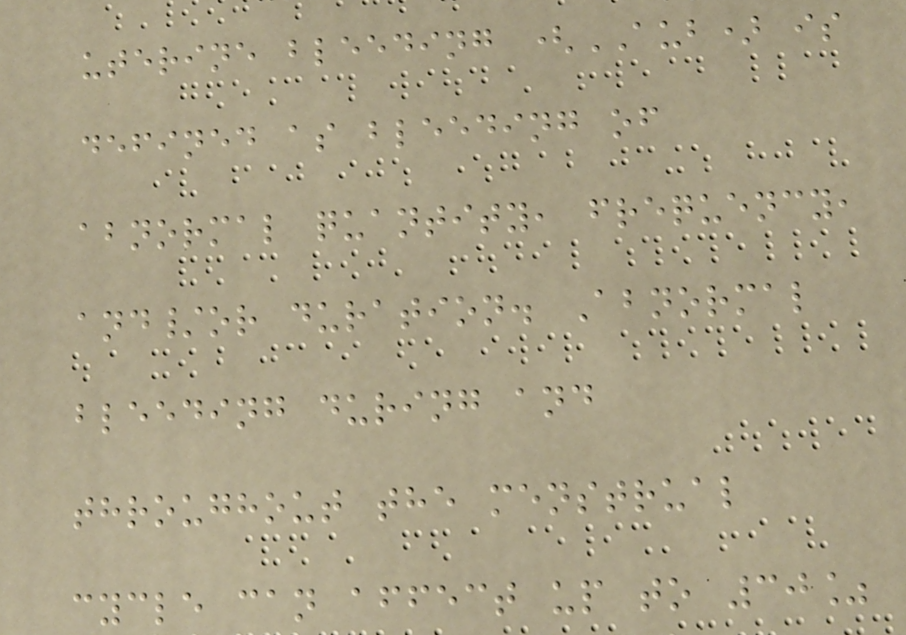uterine bleeding (AUB) is
defined as bleeding of
abnormal quantity, frequency,
and/or duration. Abnormal
bleeding during and
throughout the menstrual
cycle can affect up to 30%
